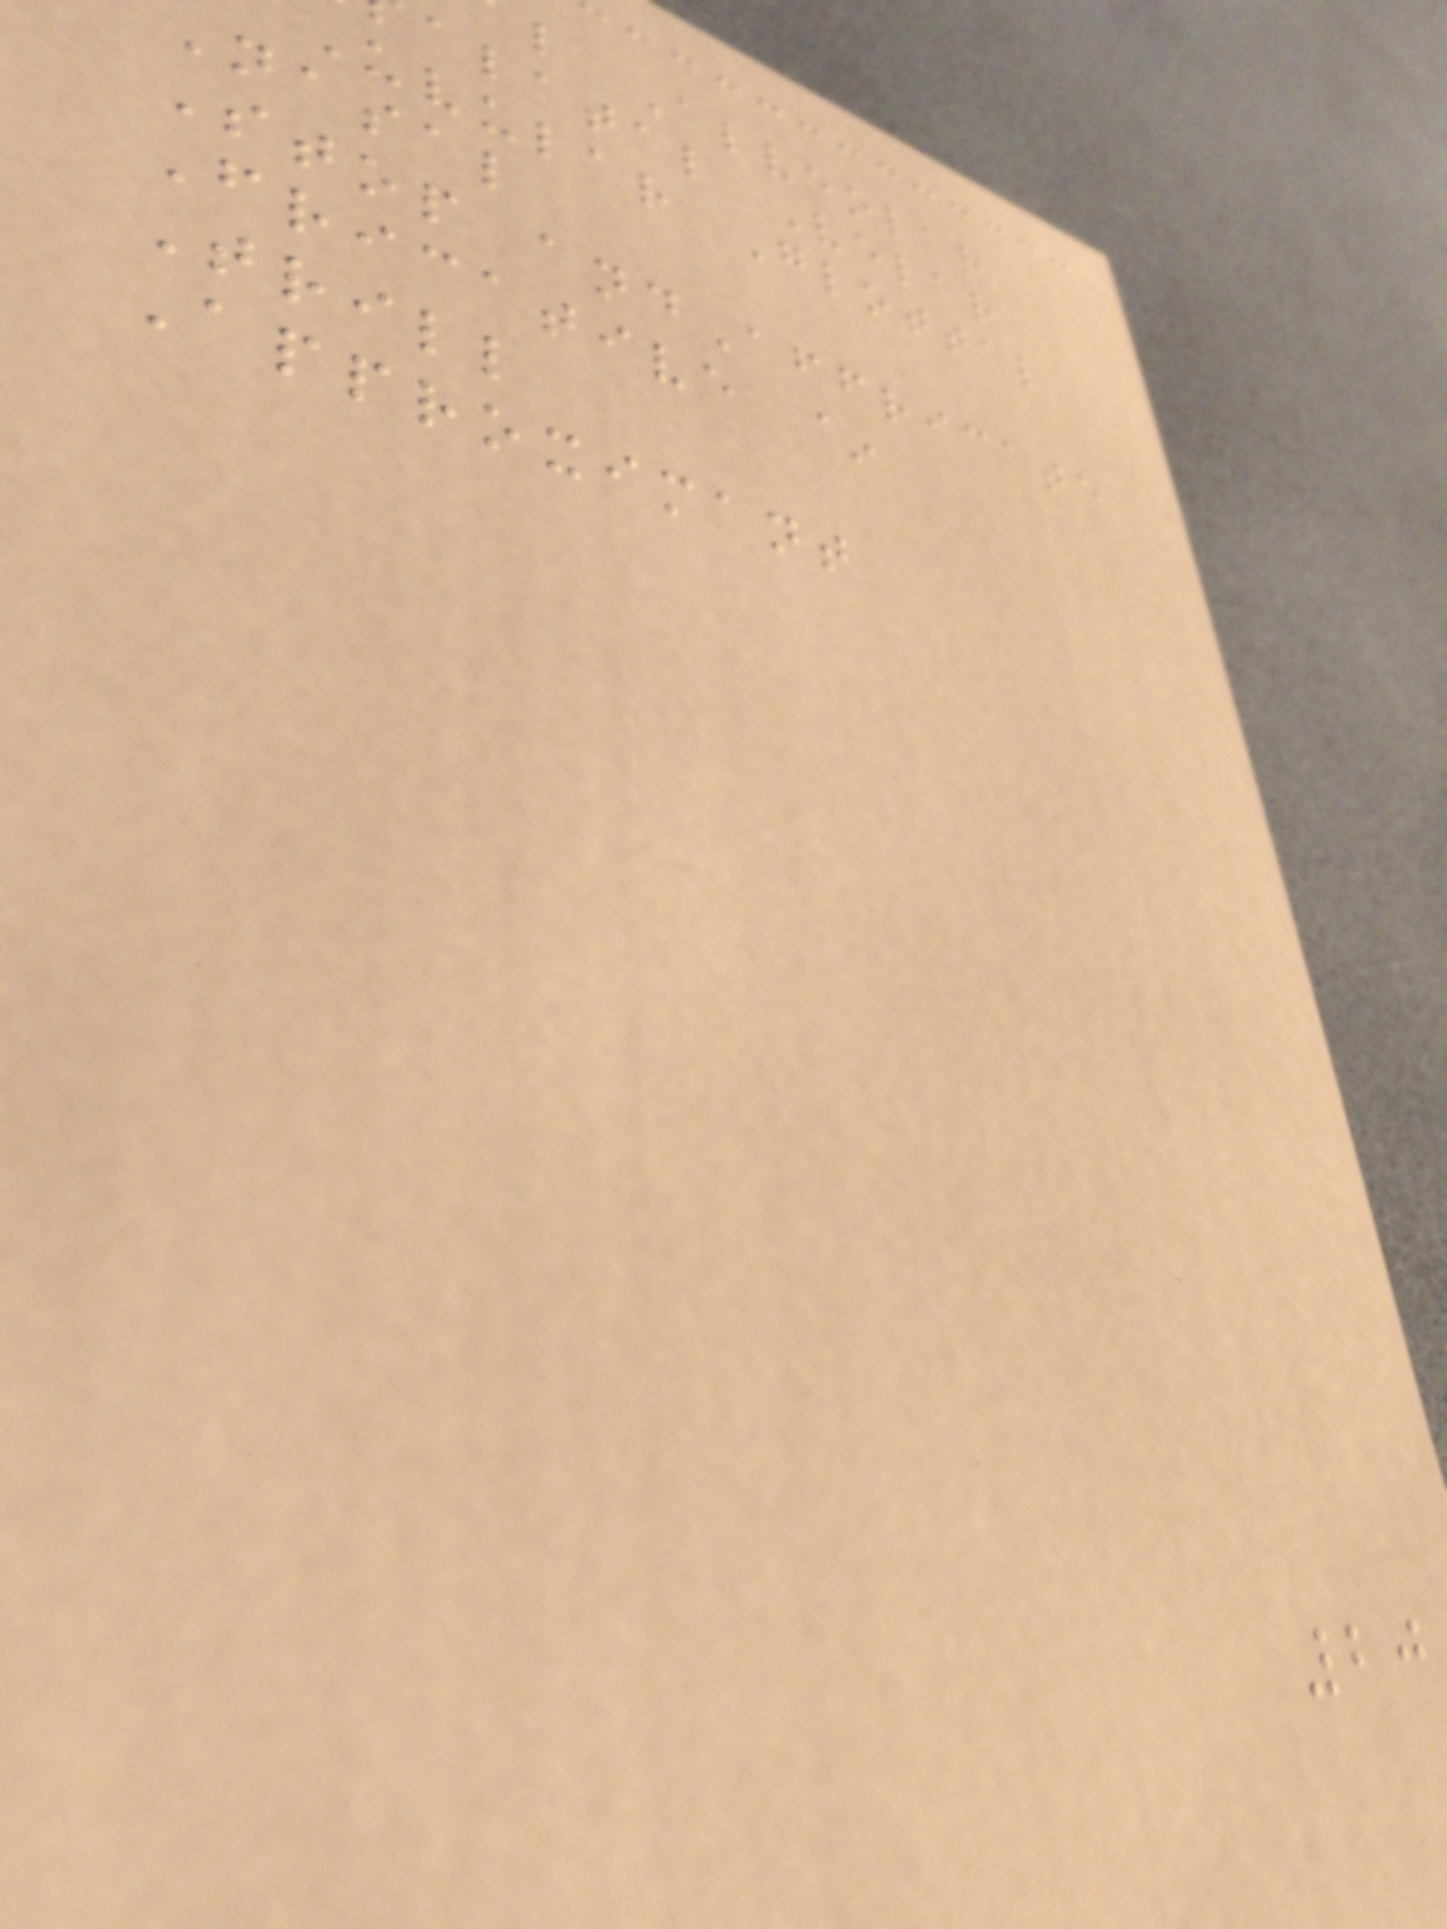l Alveolar
alatal Velar
Uvular Glottal
nasal
Stop andAffricate
Fricative ~
Trill
Approximant
20
